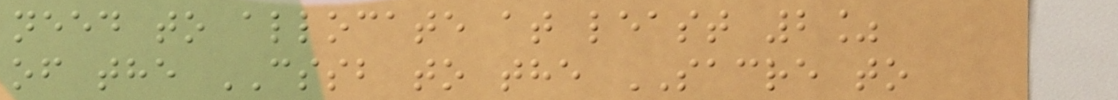need to allocate at least 2%
of the CSSB to the SACRE to
